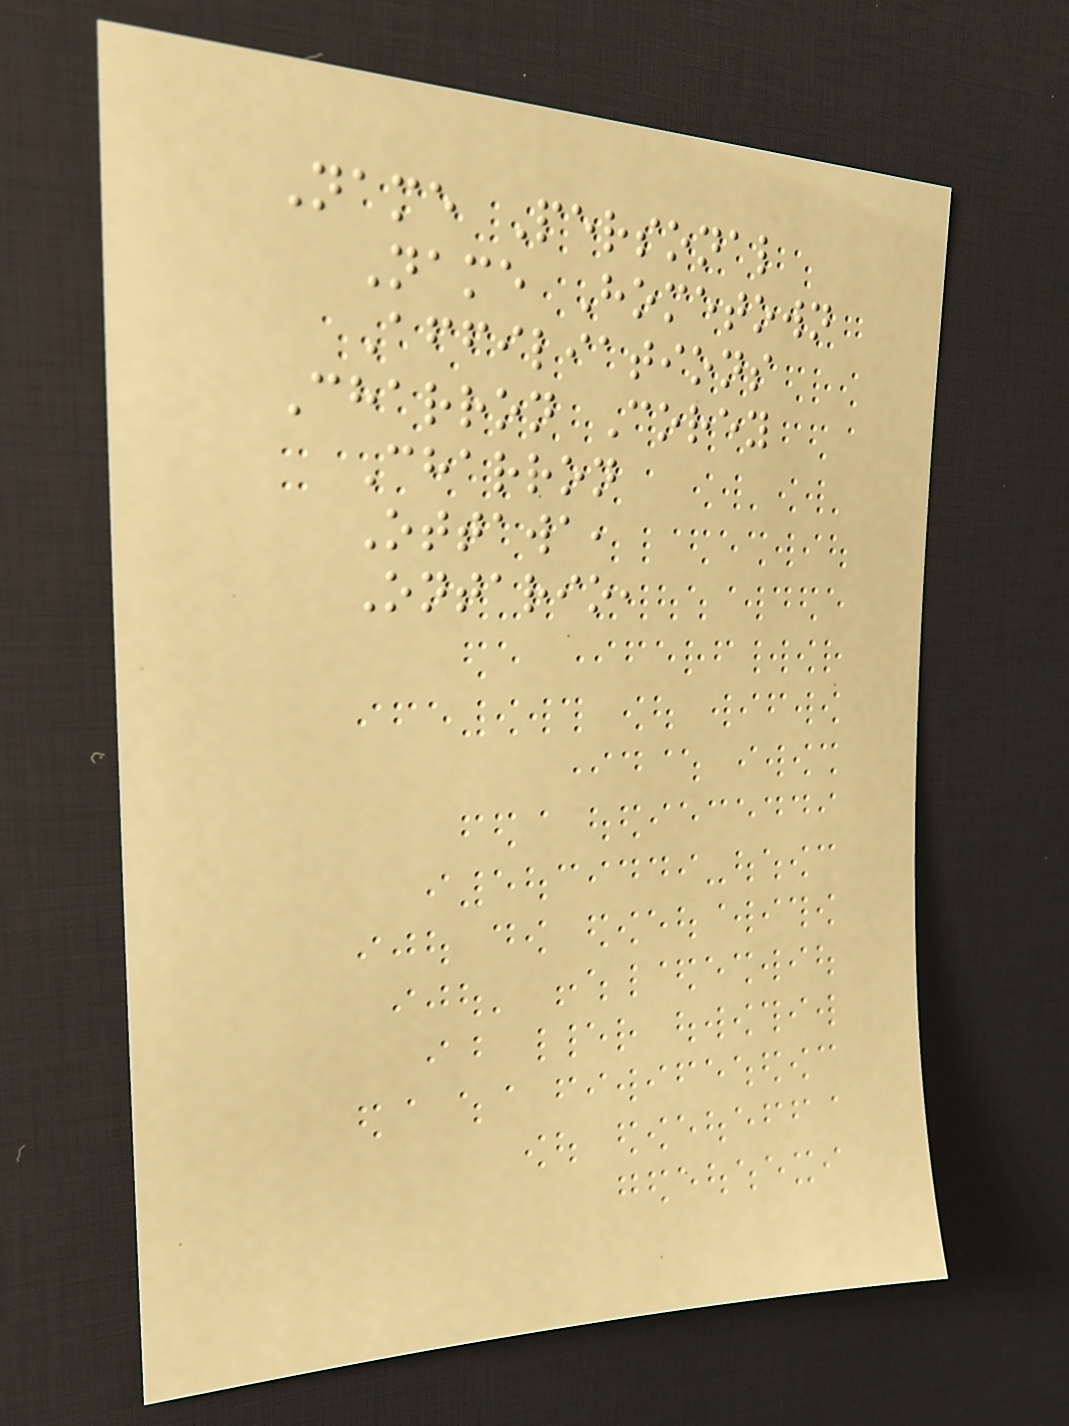Name Personal
Name Hometown
Affiliations
Charron Corey
Charron
Ottawa,
Ontario,
